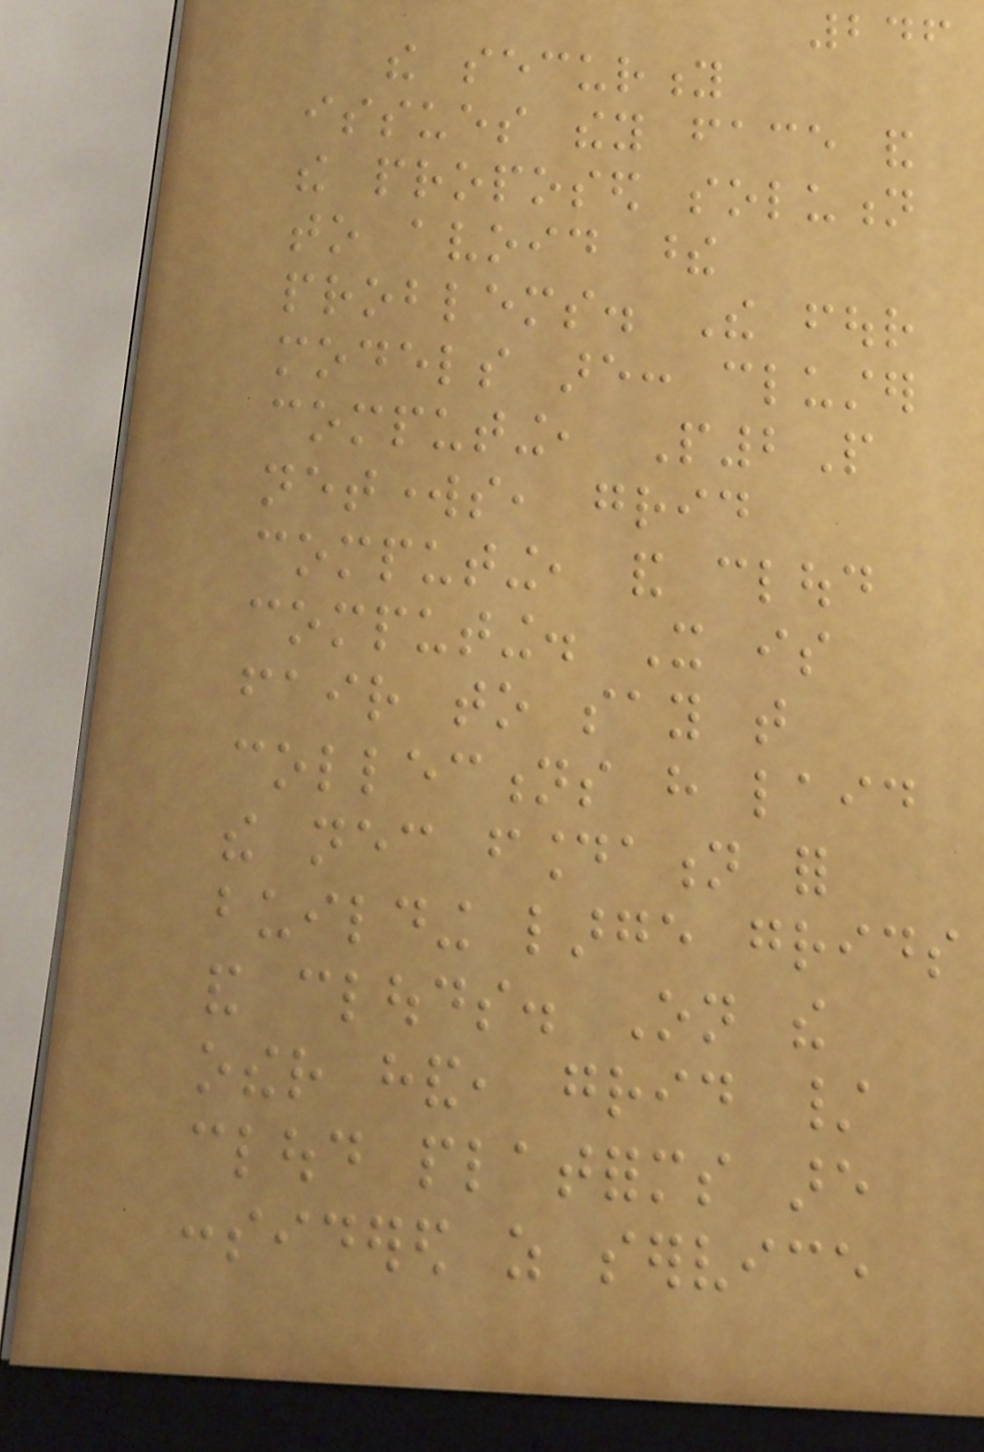246
the security
issues they face and
the proposed solution
to avoid these
problems. The four
models are: cluster
computing, P2P
networks, grid
computing, and cloud
computing. It is
fair to say that
collections have laid
the necessary foundation for
building large grids
and clouds. On the
other hand, grid /
cloud platforms are
considered as service
